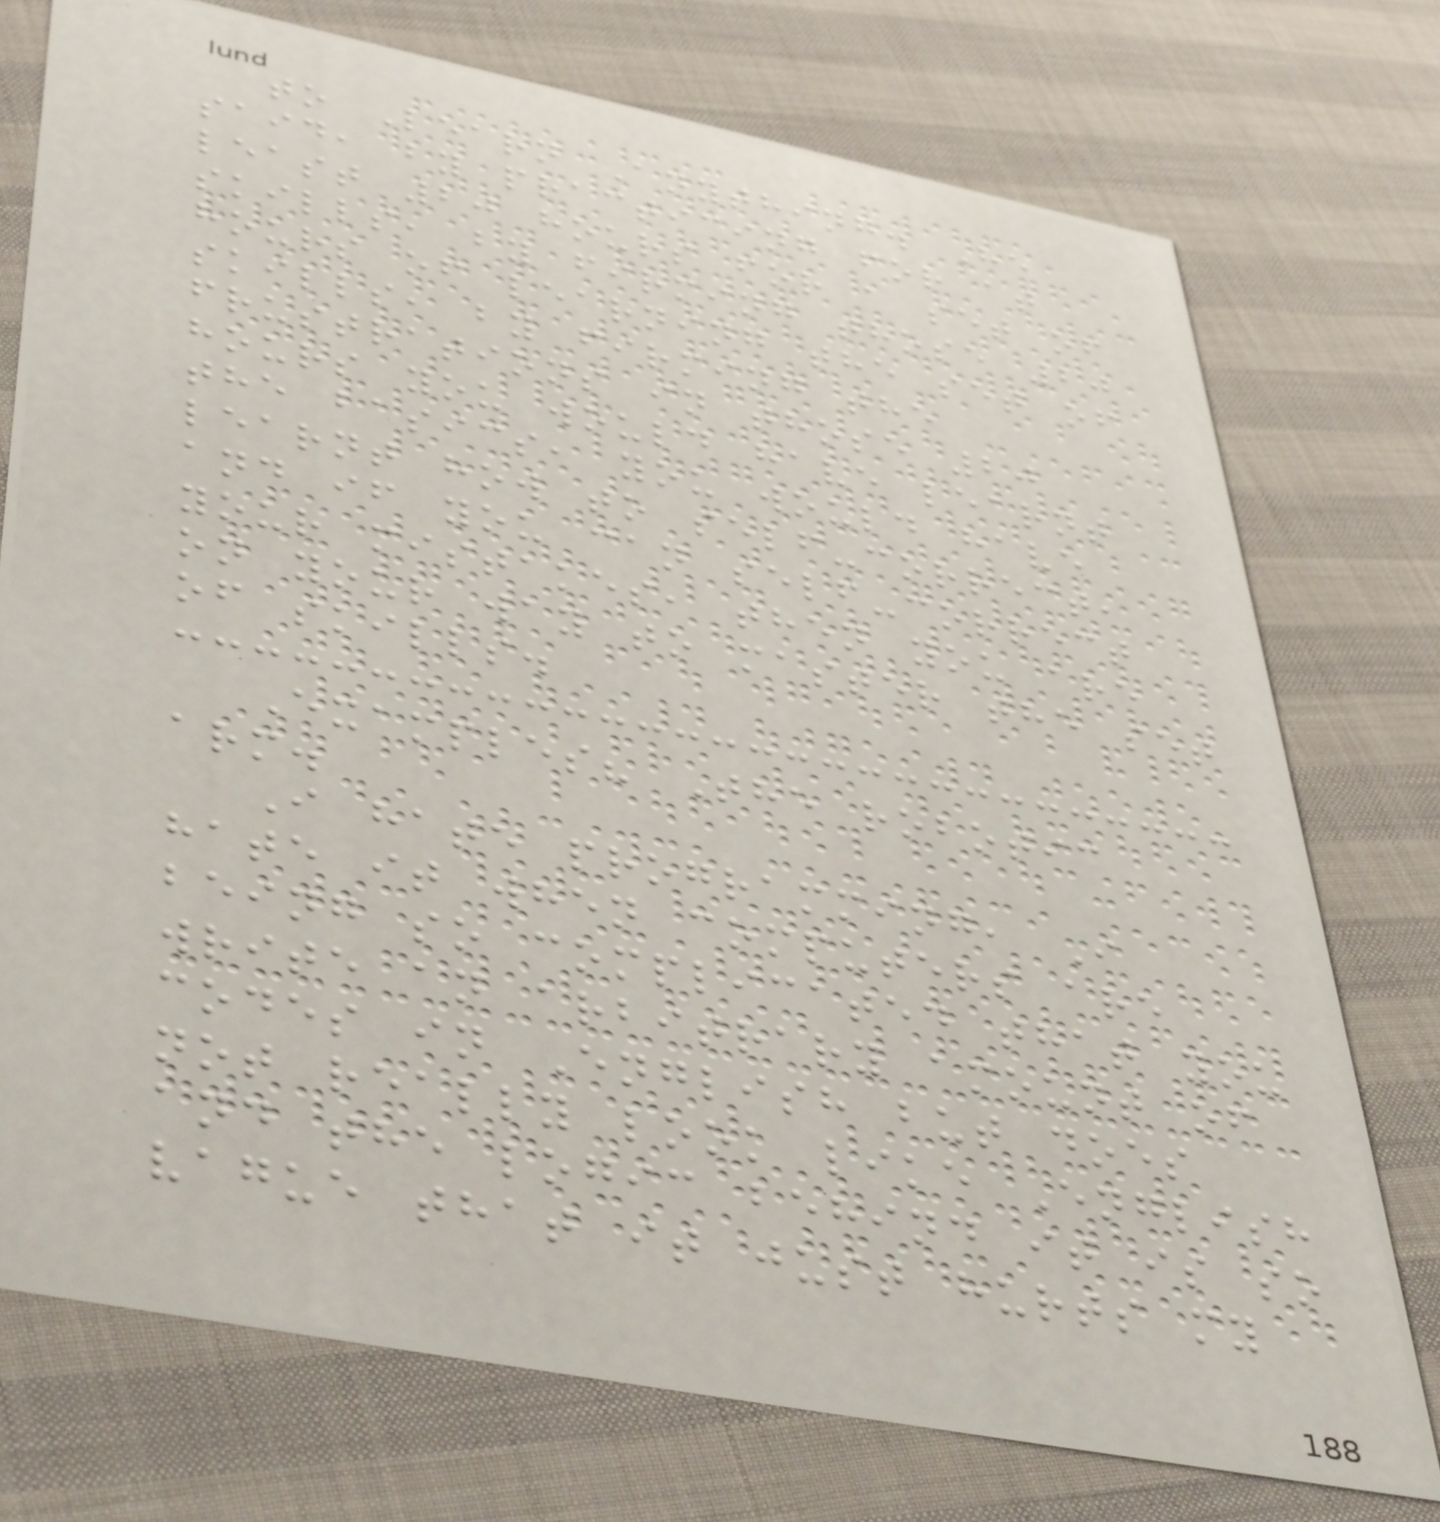to Learn Anything. He
said, by practicing for at
least 20 hours for a set of
skills, by firming those 20
hours of learning the set of
skills, by firming the
frustrations in those 20
hours you would have learnt
the basics, you would have
learnt how to self-correct,
and if you can self-correct
your mistakes, then you are
on your way to master the set
of skills.
Examples? The robotic
arm.
I hate programming, I
hate it when computers are
being so complicated that you
write an arbitrary amount of
codes in English but does
not really look like English
and the logic behind it is so
vague that it just hurts my
